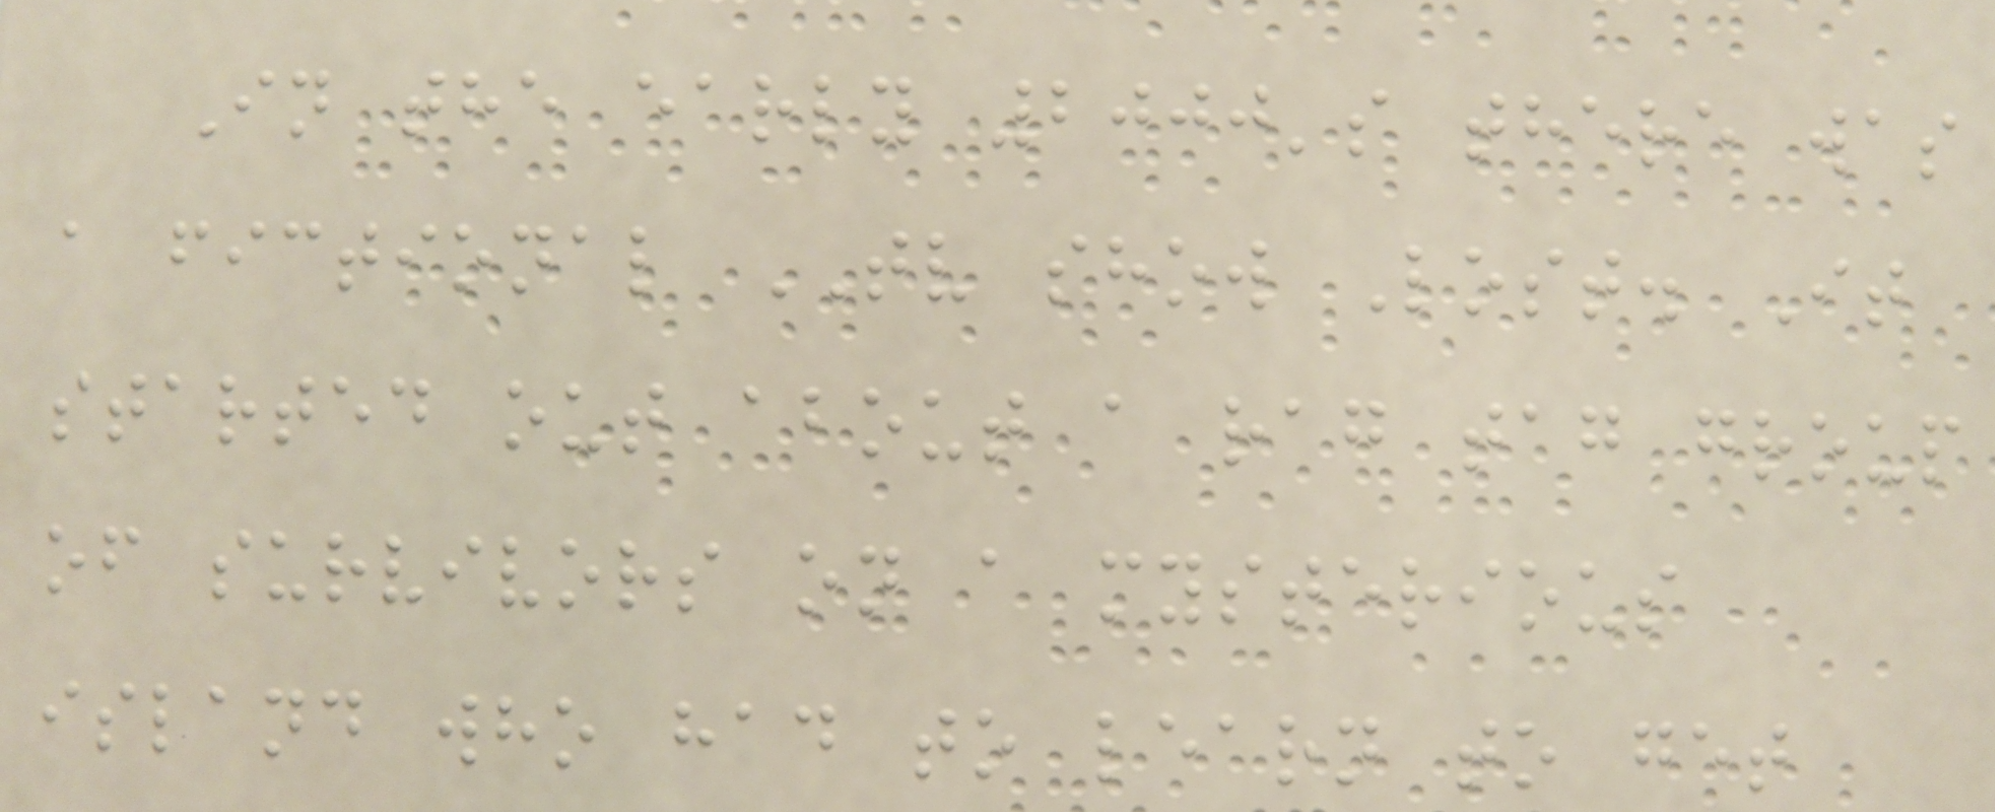In the early 2000's there was
a fictional TV show Lost. It
started out about a rag tag group
of survivors on a mysterious
island who had to learn to get
